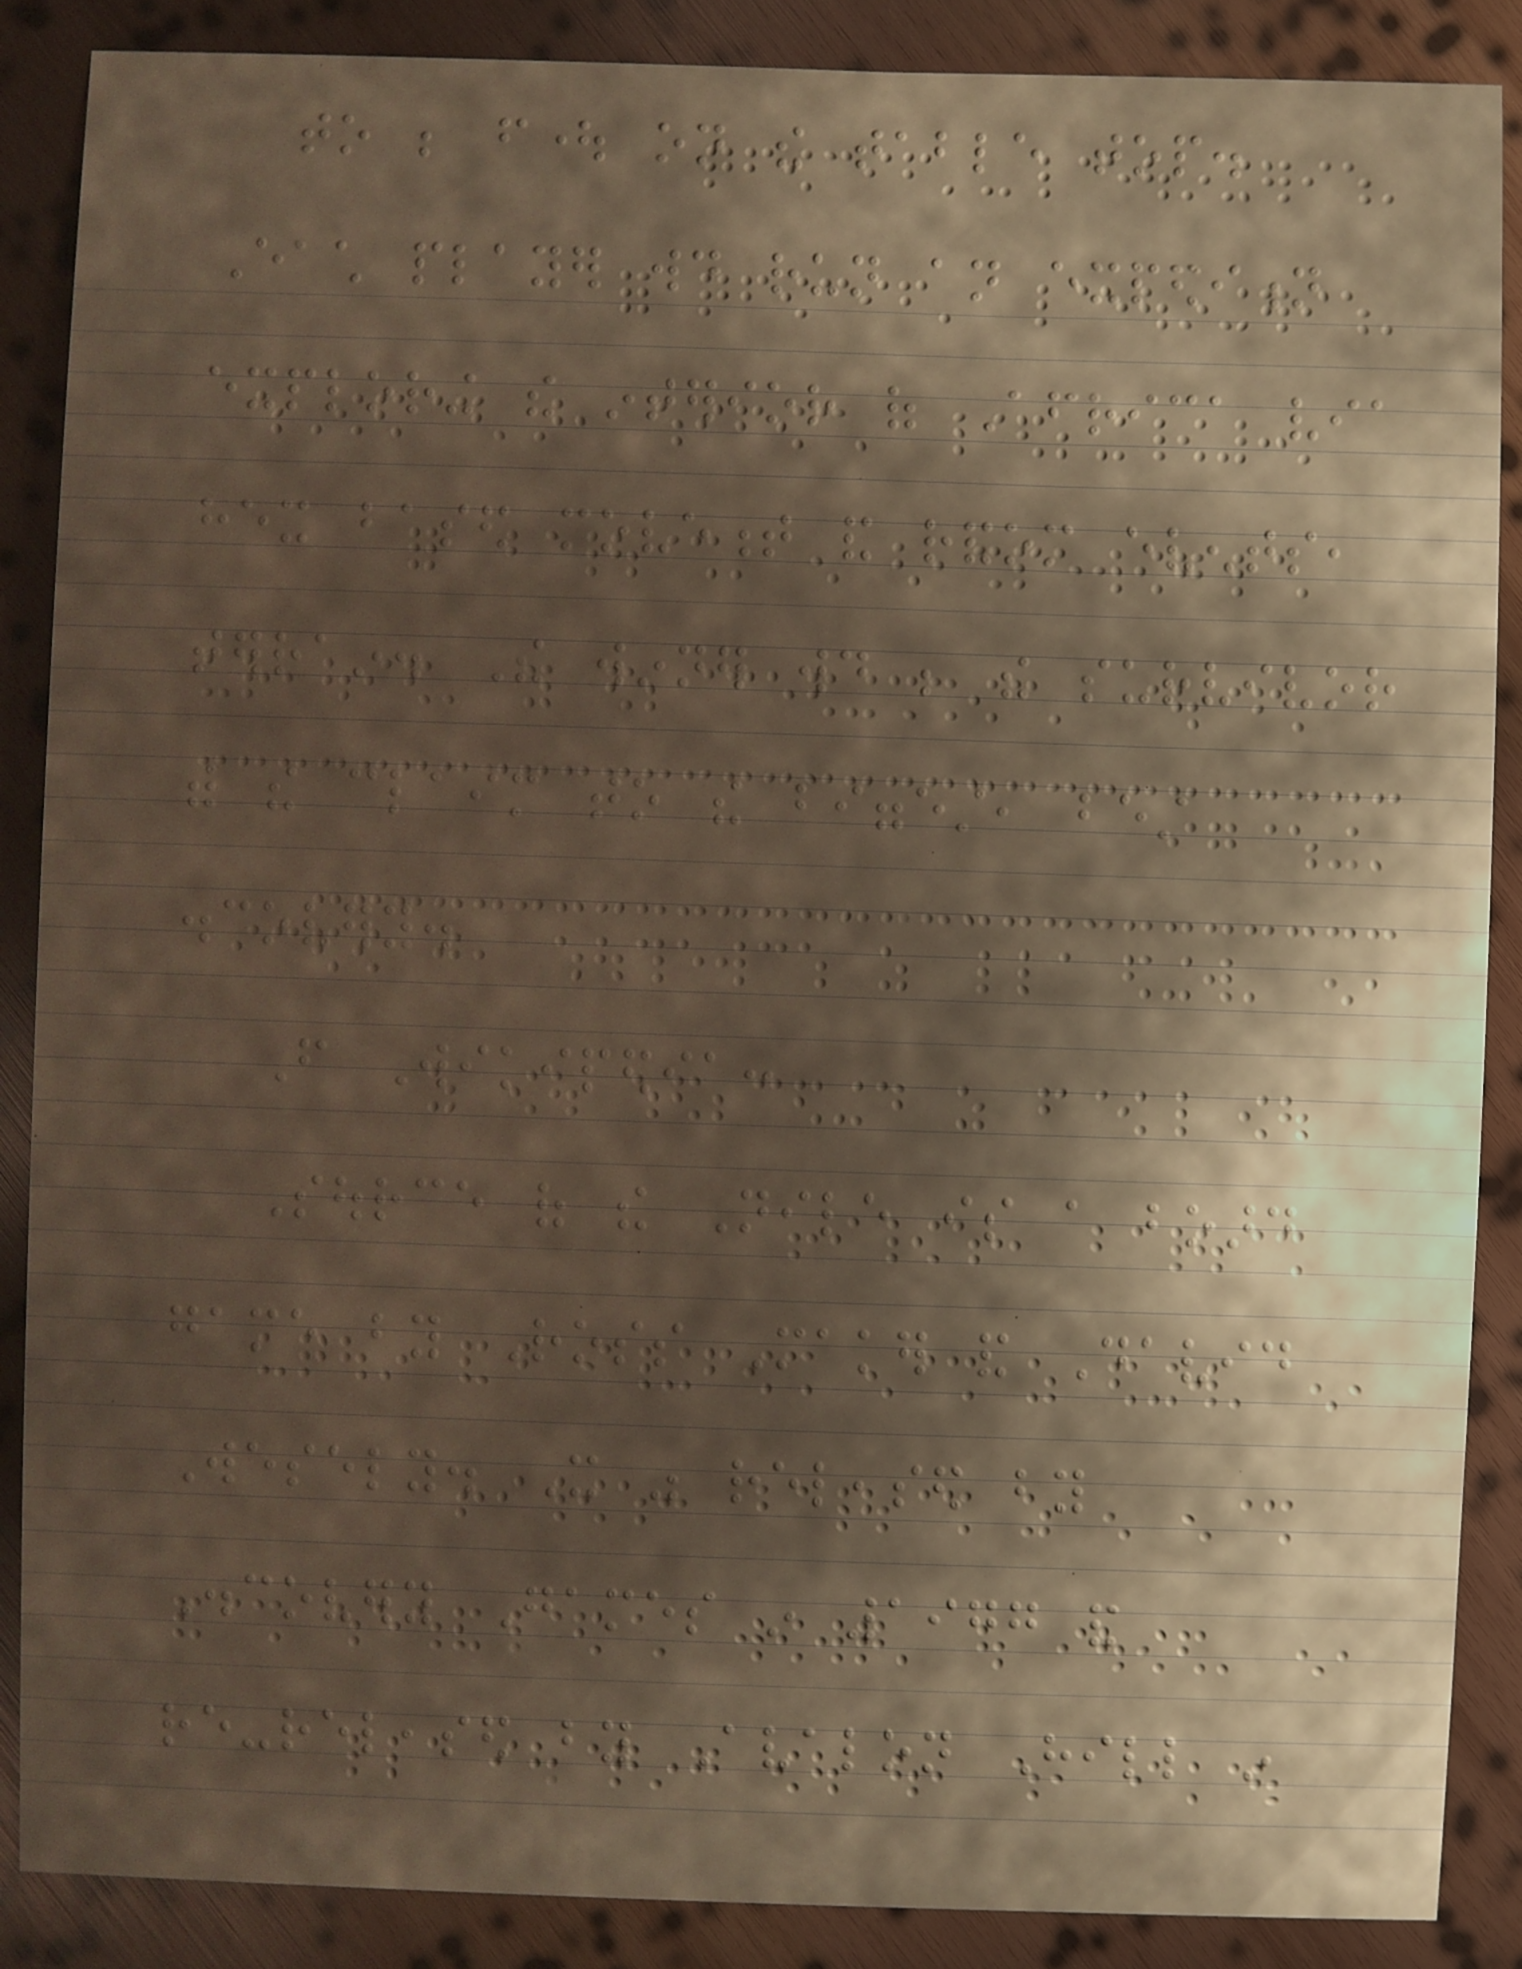to be fought on the table top.
Each player would run an expedition
exploring the interior of Africa via
hex based movement and random events,
terrain. The winner would be the survivor
with the claim to the biggest, best
discovery.
From Wikipedia:
Source of the Nile is a board
game by Ross Maker and David
Wesely. It was released by
Discovery Games in 1977 and
re-released by Avalon Hill in
